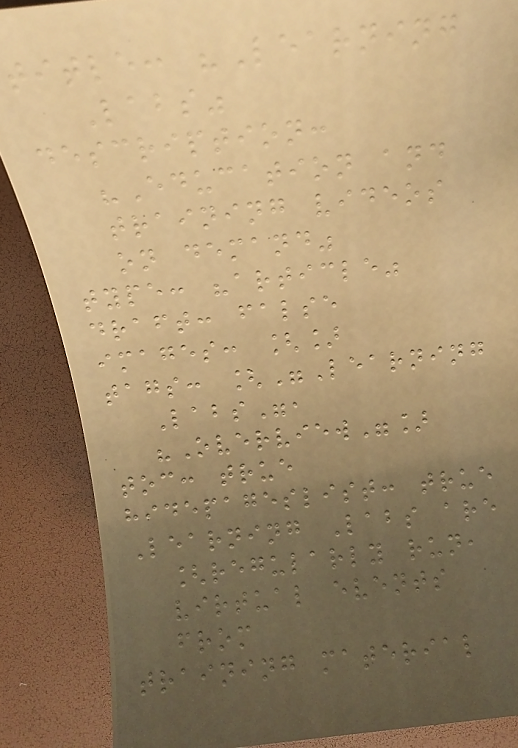title: "Learning
Labs"
description:
"Education and
training videos
on demand"
type: "article"
draft: false
images: []
tags: ["Learning
Labs",
"Overview"]
toc: true
hidepageslist: true
Learning Labs are
[regularly run,
virtual events
from
training material
